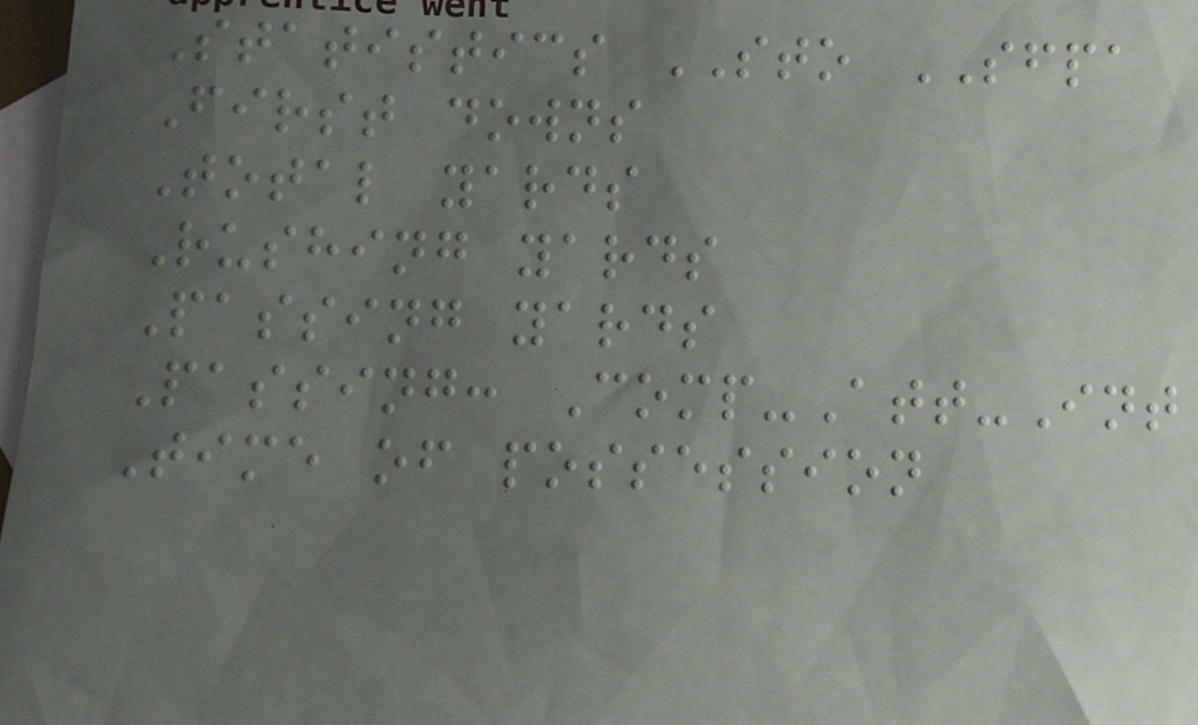Statistics STO SFPA
First downs
Total yards
Rushing yards
Passing yards
Passing: Comp-Att-Int
Time of possession
